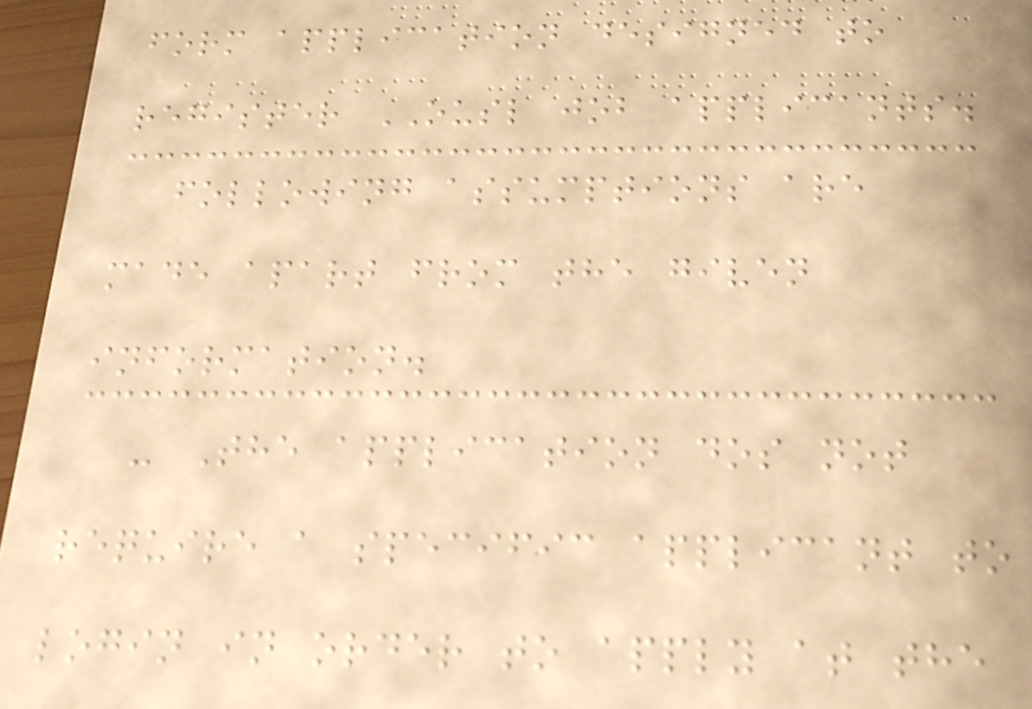form application designed to
register OUSL job applicants.
following assumptions are
made apart from the given
information.
- The application dos not
require a specific applicant to
login in order to apply at the
